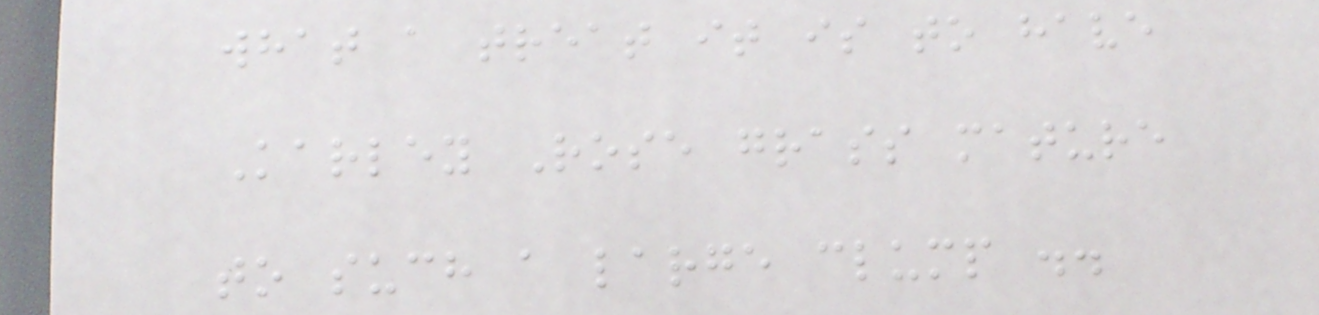what a treat it is to have
Karley Rose grass mature
to such a large clump ..
